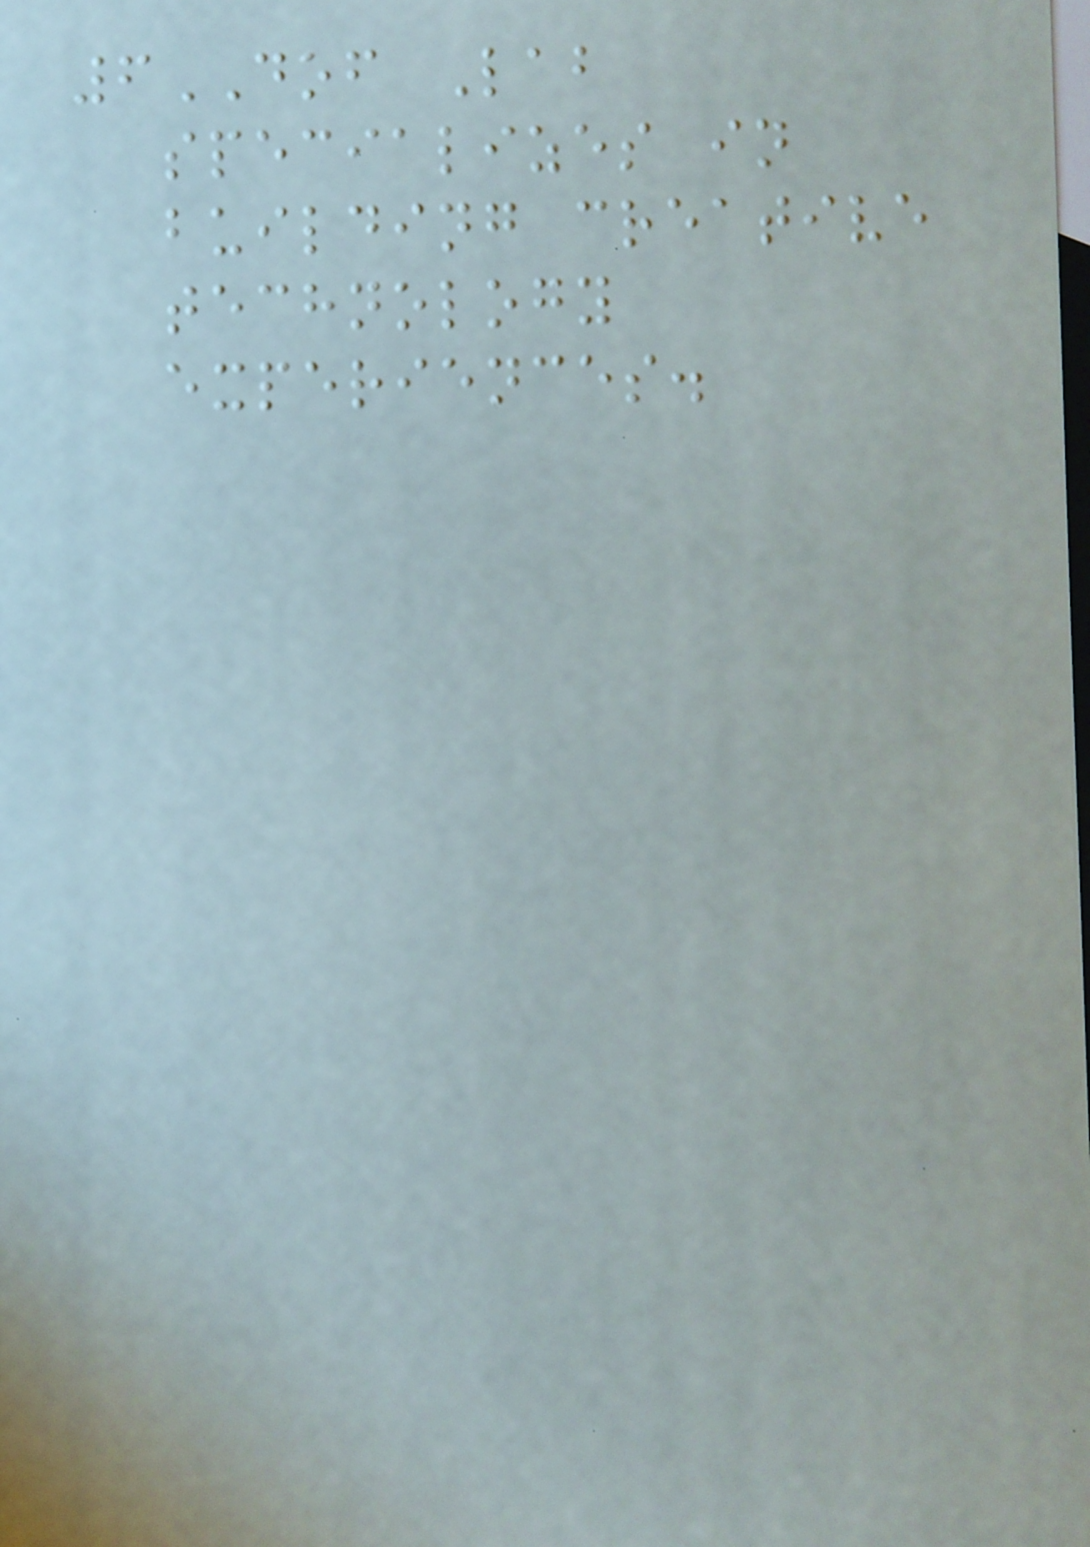6DOF Lab
specializes in
building creative
technology
experiences.
